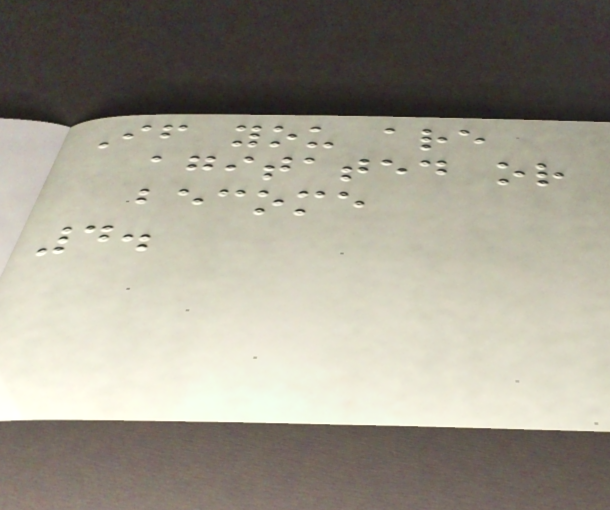If you are
agitated or
become
4.
